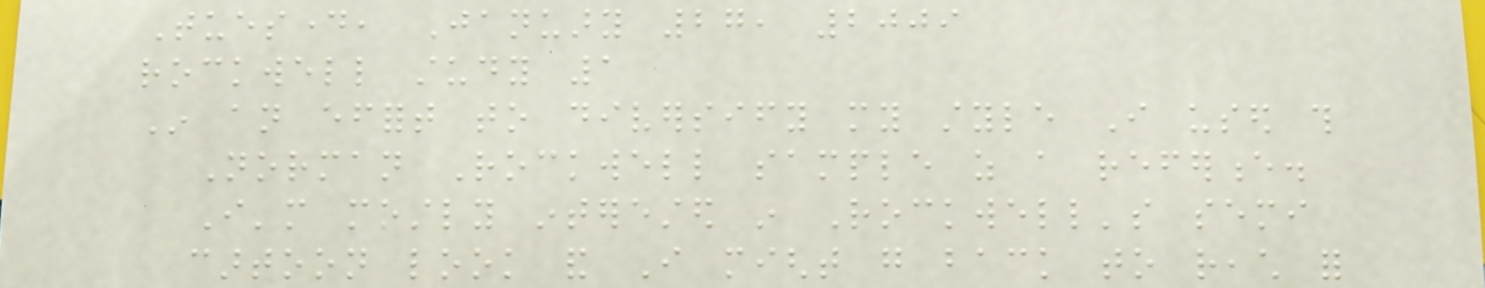Tuesday, January 27, 2009
rockwell study 1
In an effort to diversify my style I used this
Norman Rockwell sample as a reference.
I'm mostly interested in Rockwell's semi
cartoon look and I might go back to reach for
